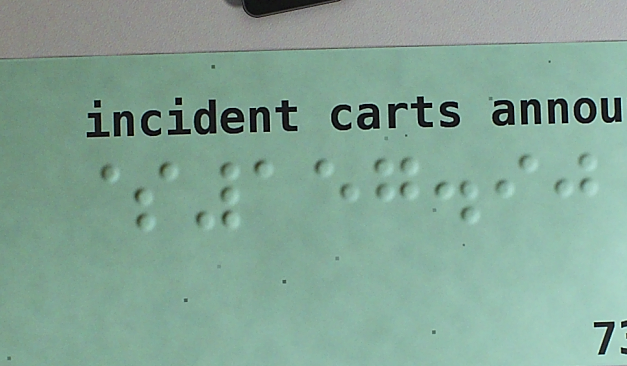$157.90
